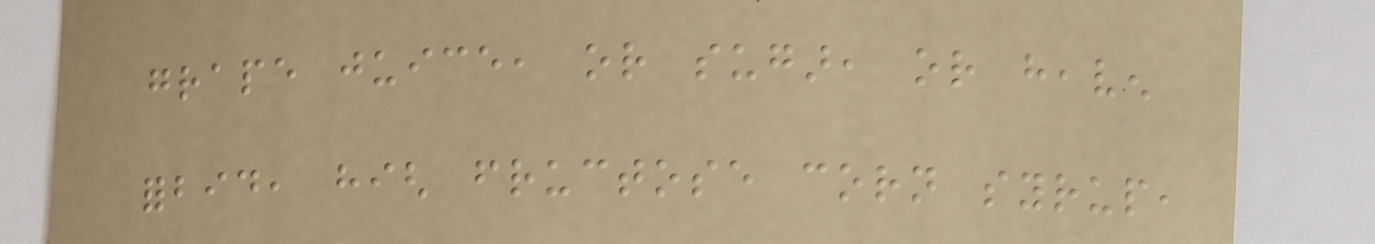grape juice, or sugar, or heaven
forbid, high fructose corn syrup,
